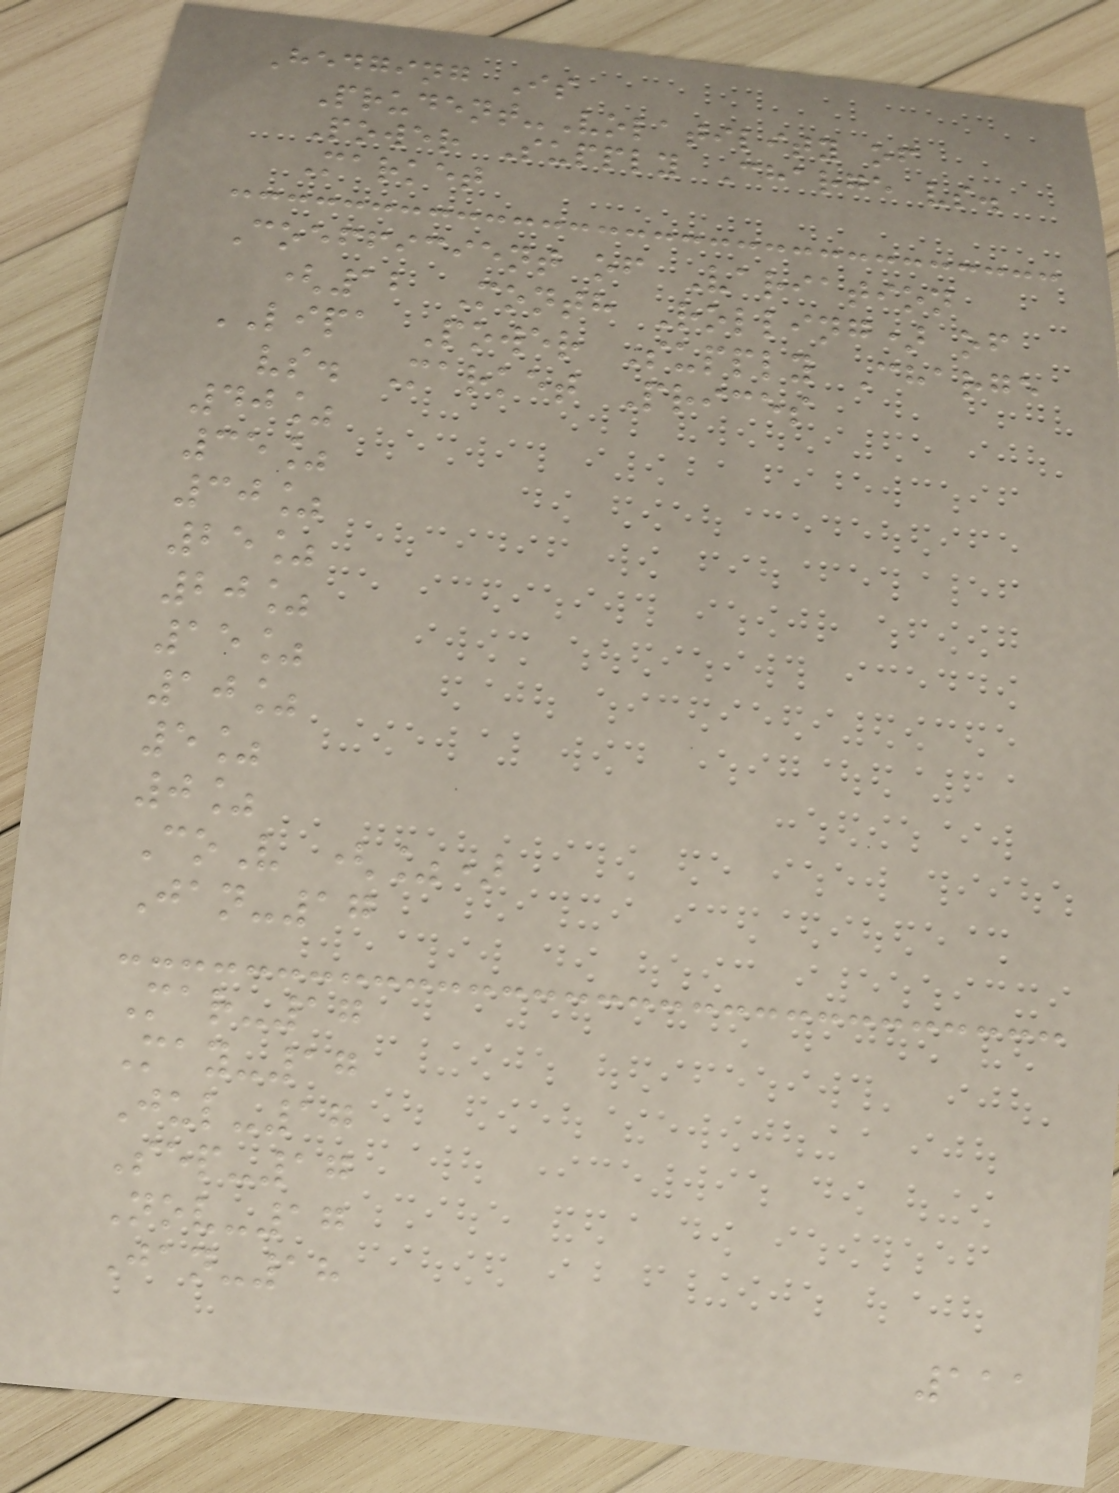Hedging Is
Prudent-Volatility of
Power Supply Charge vs.
Market
Coefficient of Variation
(12 Month Rolling) of
LIPA Power Supply Charge
vs. Market Prices
40%
35%
30%
25%
20%
15%
10%
5%
0%
CoV (%)
Jan-17
Mar-17
May-17
Jul-17
Sep-17
Nov-17
Jan-18
111
